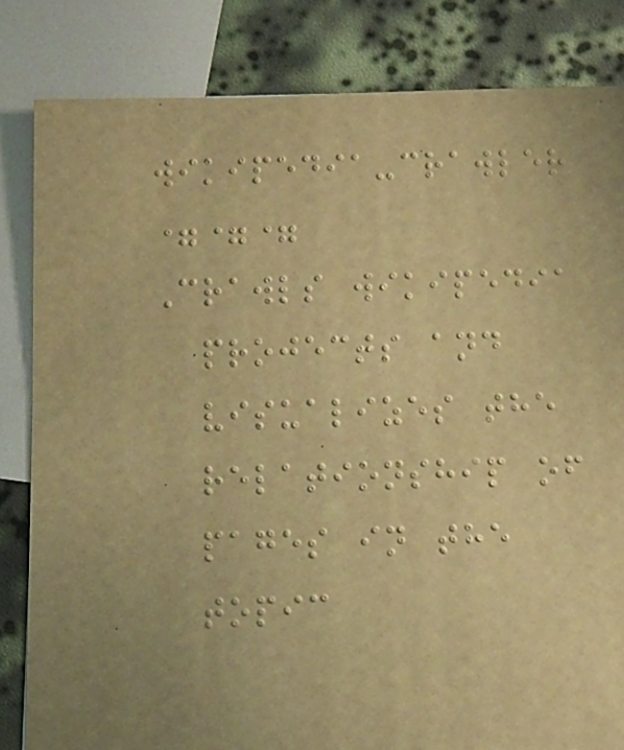wikipedia-crawler
===
Crawls wikipedia
projects and
visualizes the
relationship of
pages in the
topic
